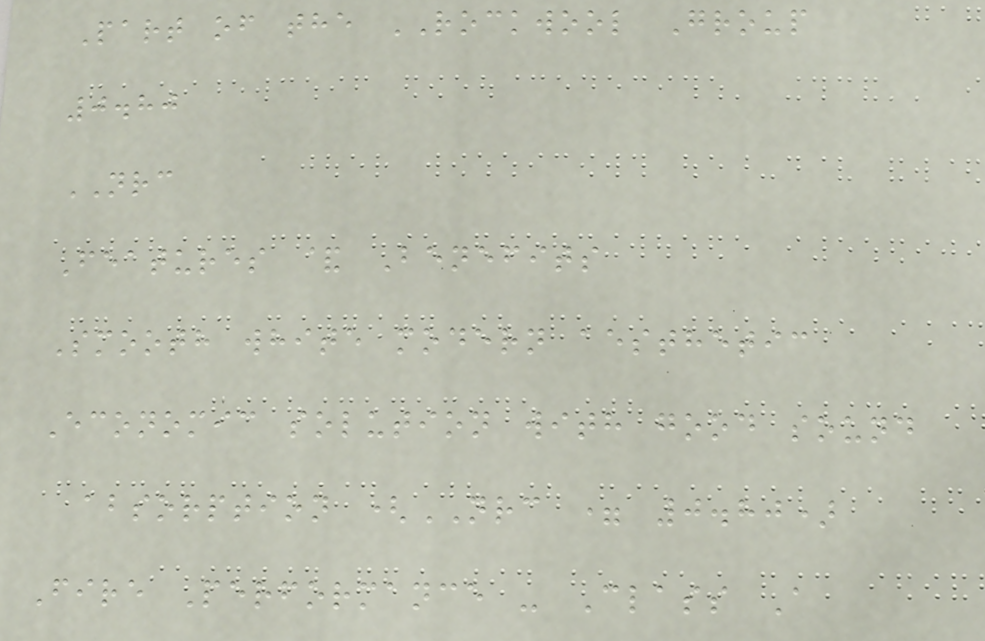Part of the ROCKWOOL Group
0.80
NRC
Features & Benefits
Smooth white modern aesthetic
Economic solution with good sound
absorption (NRC = 0.80)
Fire Performance - Class A
